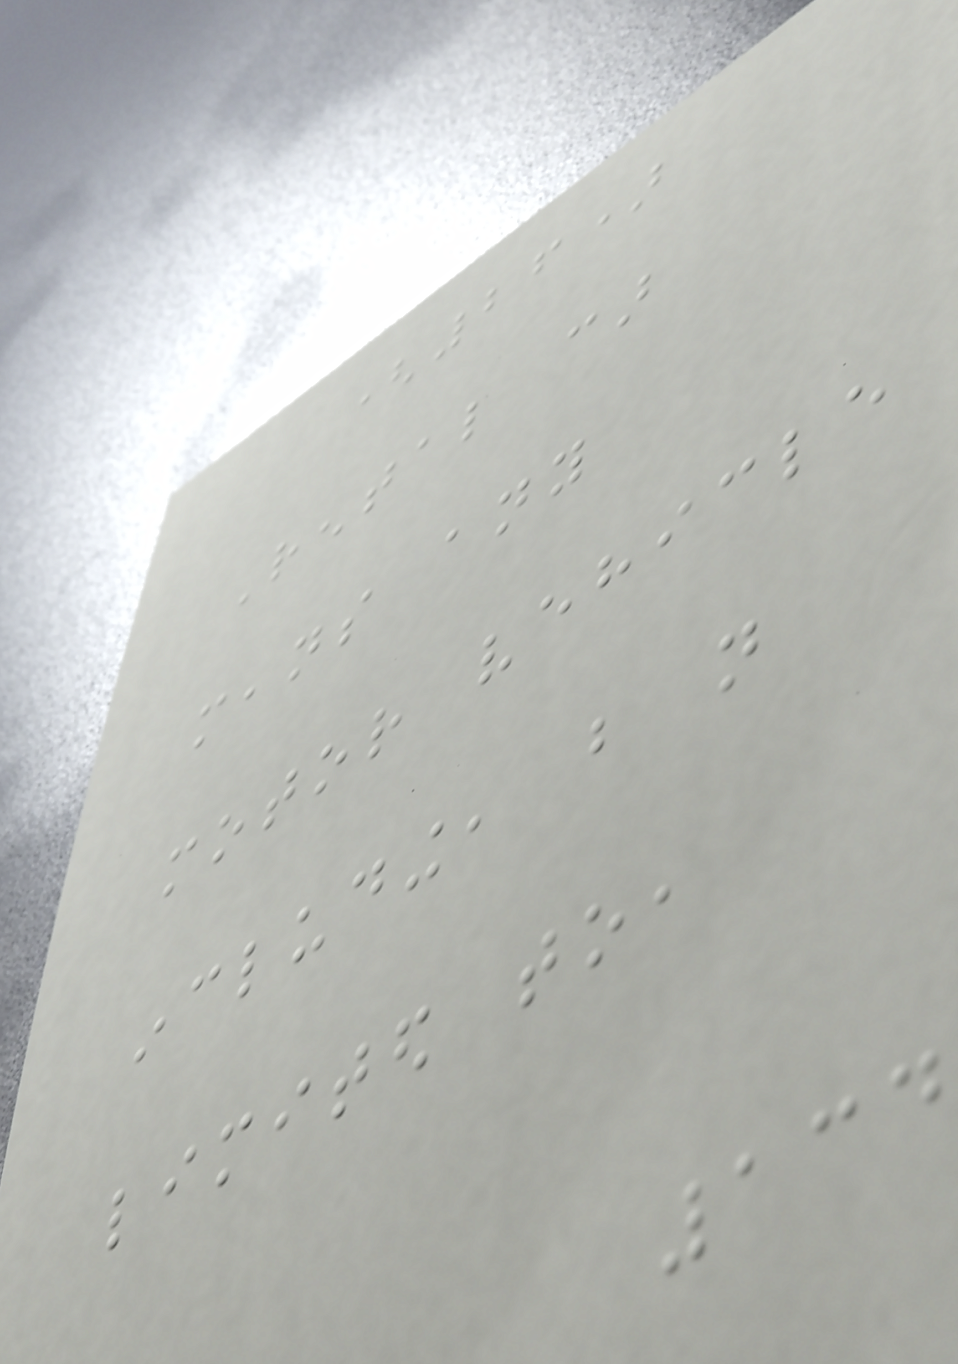(26)
Rental car
means any
motor vehicle
including, but not
limited to,
134
